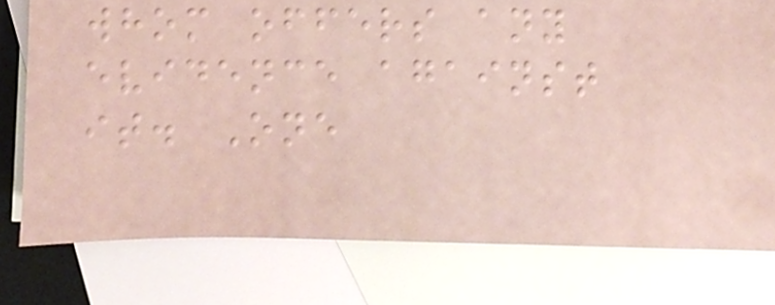whom offers any
evidence against
it. One
